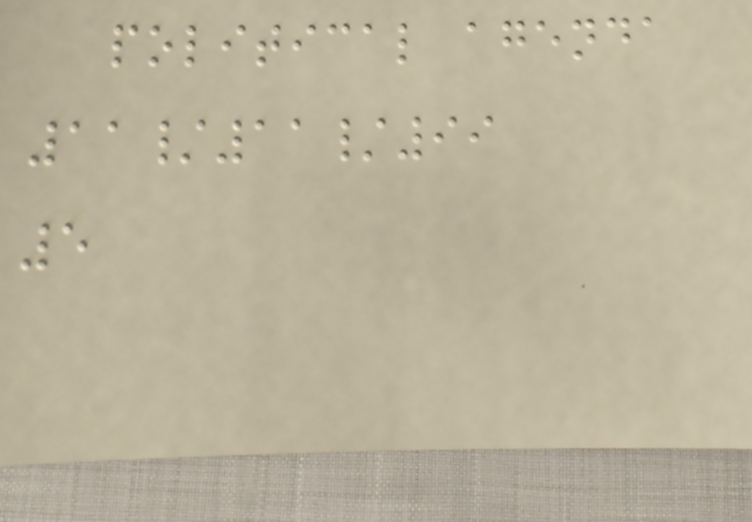political agenda
11/11/99
5
